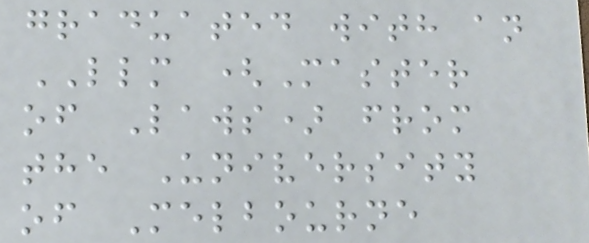graduated with an
LLM (Master
of Laws) from
the University
of Melbourne
